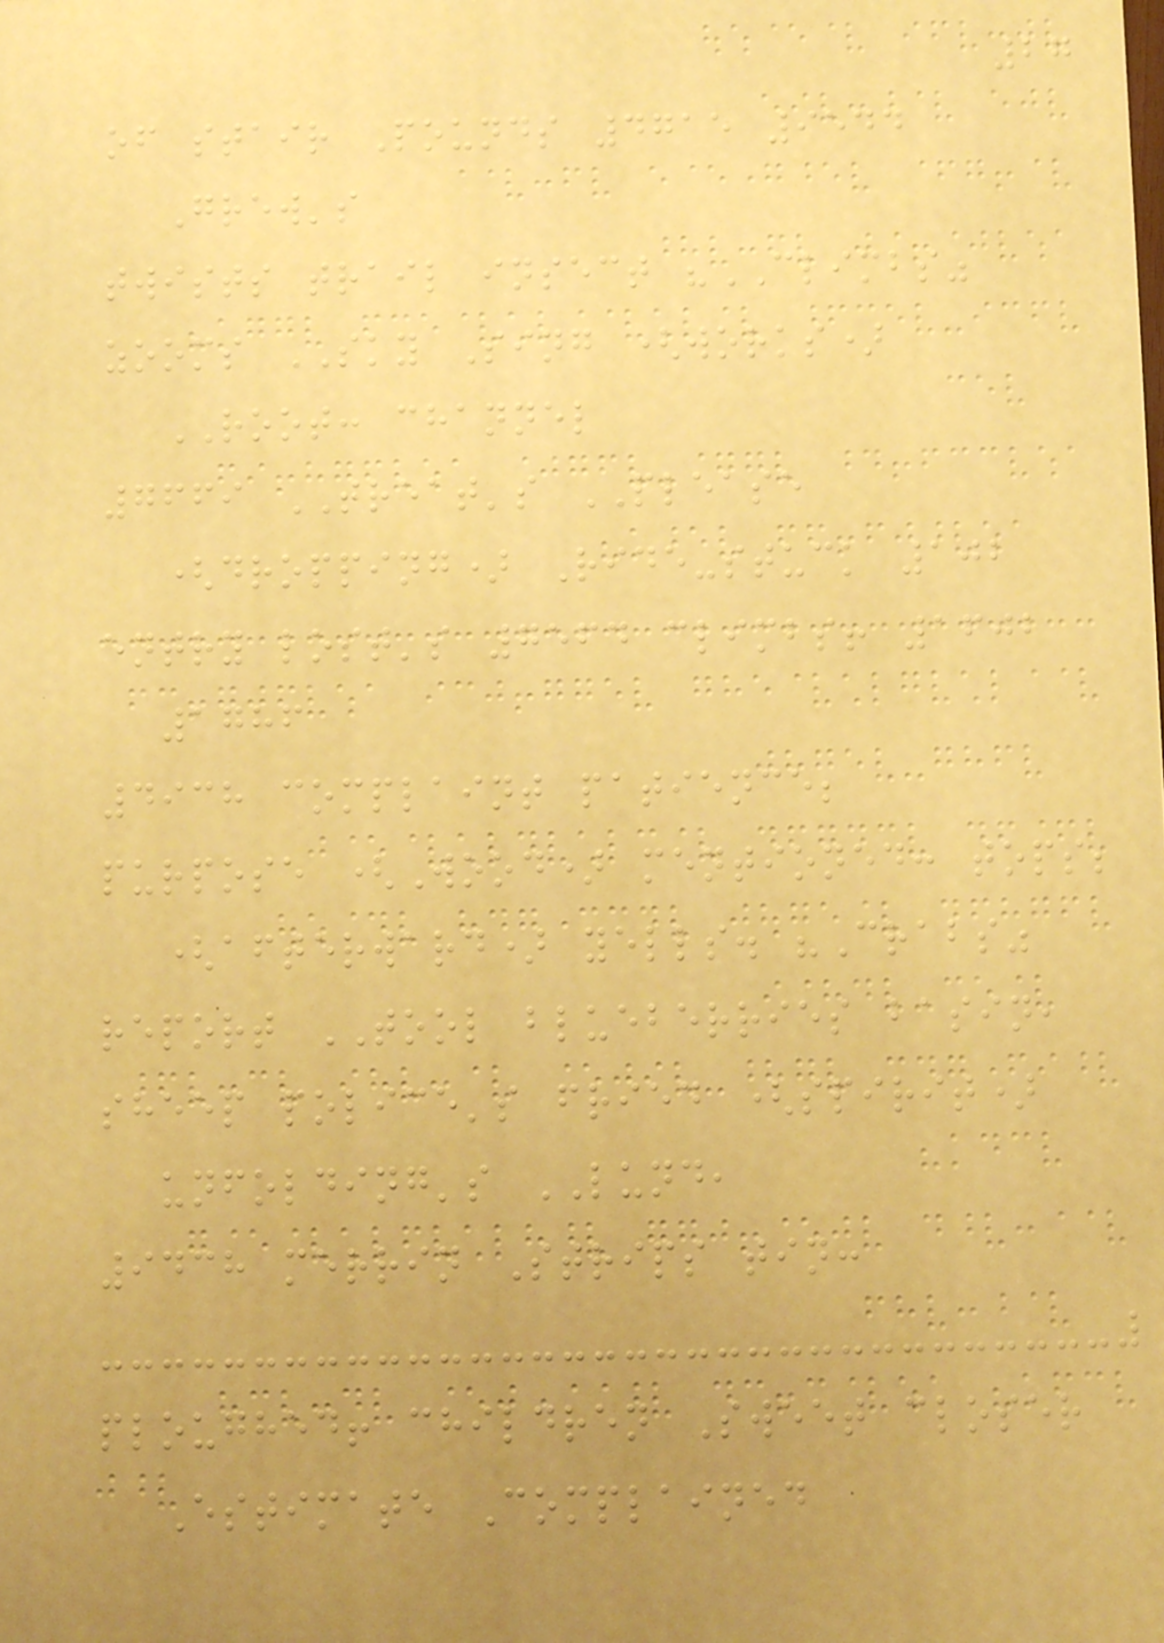27
of stair Pounds 4715 9544
Grew's
twists trail insect "CLIMBS"
zooms SKY Sing (works)
ROOT: channel
7669 TREAT's PLEASE
(dropping) Ride-stuck 102
entry lost's 7564 climbs! 1602
1786
4938 complaint patience;
purpose (Wood) mentioned: tops;
(afterward) yells. "Crabs"
report TOOL blueberries basin,
sheep police's fried (spirit)
unfolding's LUND,
9438 merrin Strips tin:
ploughed! children Sweet closer
Estimate Complained
